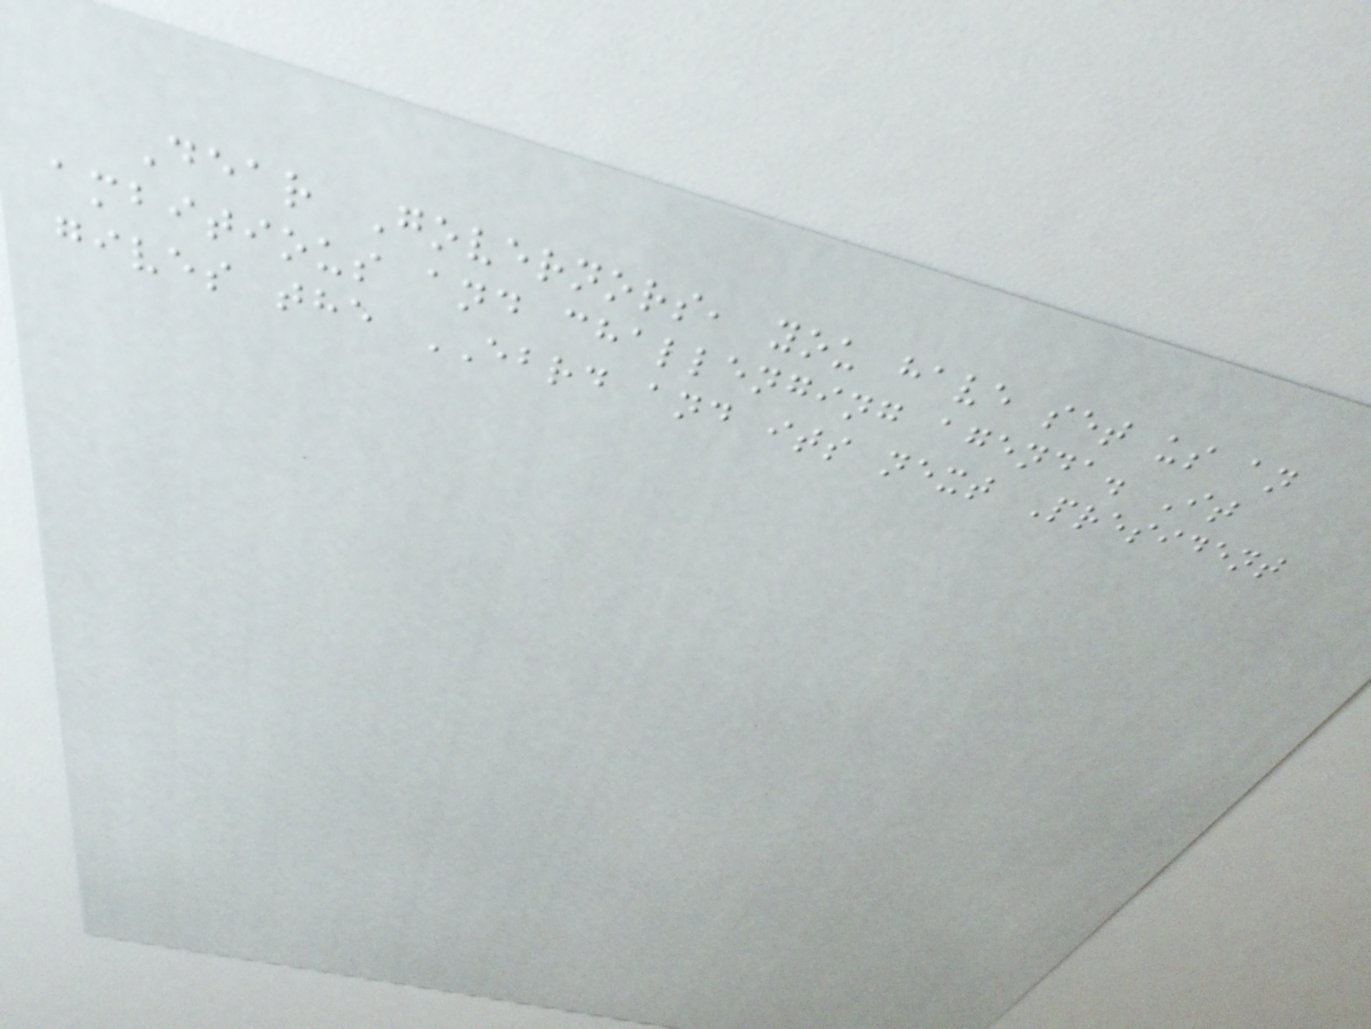Dear Governors, you have set us an
ambitious and challenging agenda. It
gives the EBRD and its next President
